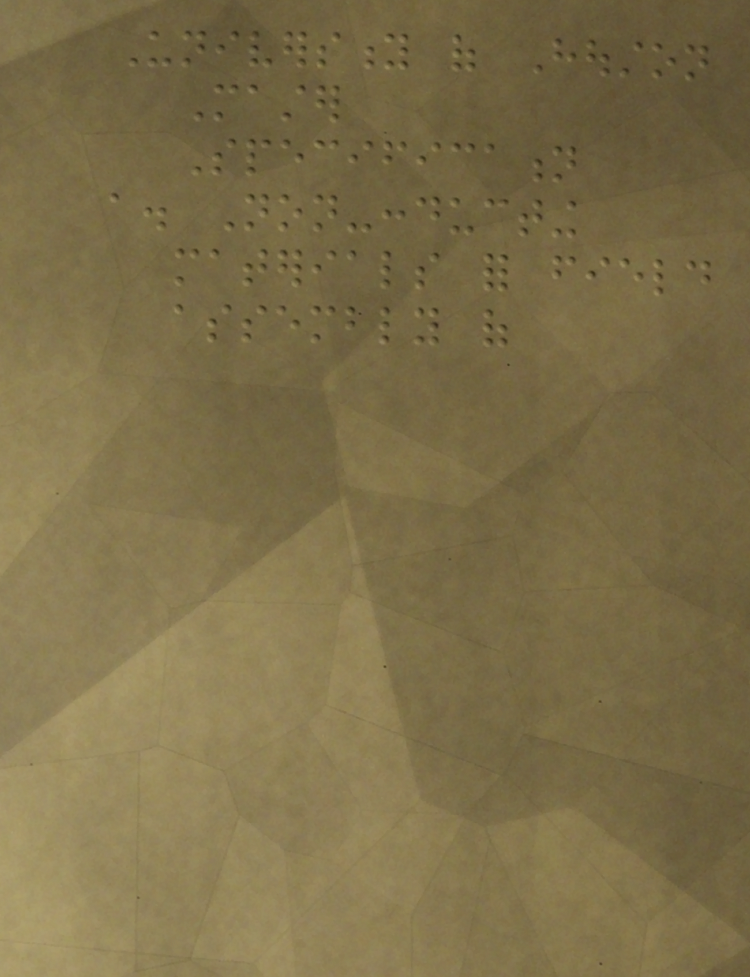University of Houston
Master
Specification
a. Non-conducting
materials for field
assembly of
